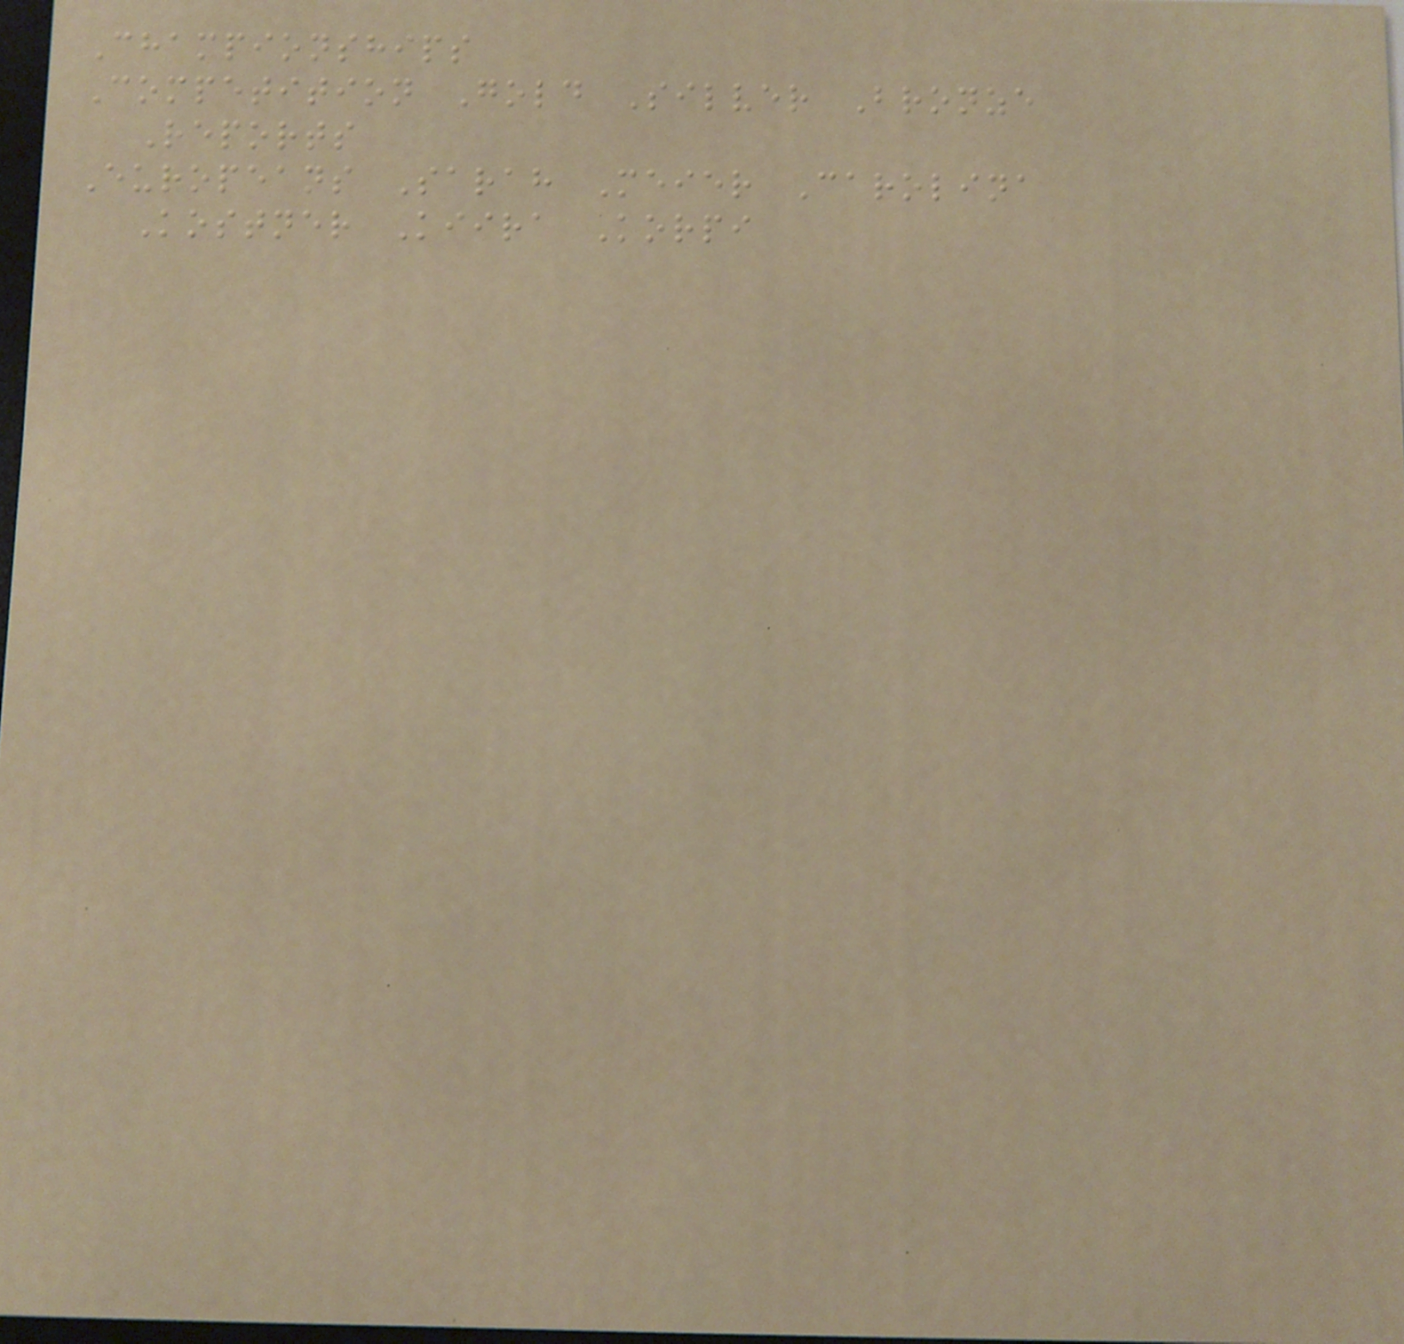Championships
Competition Gold Silver Bronze
Reports
Europeans Sarah Meier Carolina
Kostner Kiira Korpi
